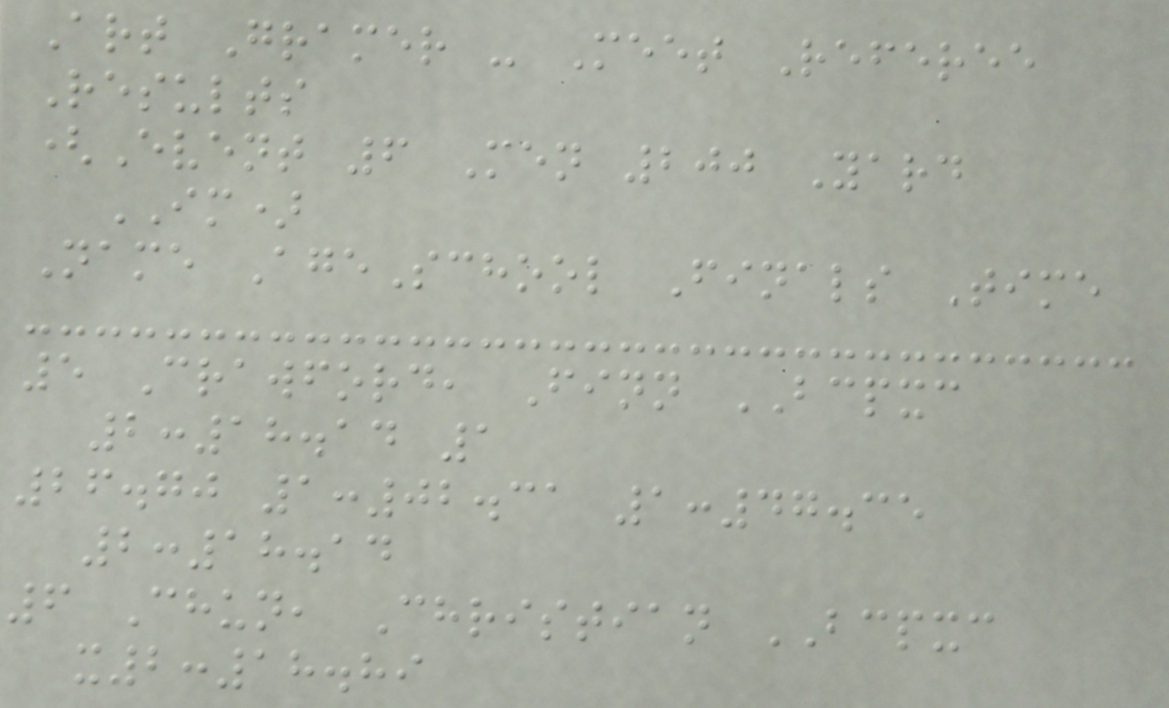Art Gramer - Meet Referee
Results
(Event 6 Men 200 Yard
IM)
Name AgeSchool Finals Time
5 Crawford, Finn BCPXC
2:18.14 1
26.70 1:02.31 1:47.35
2:18.14
6 Chun, Christian BCPXC
x2:18.89
